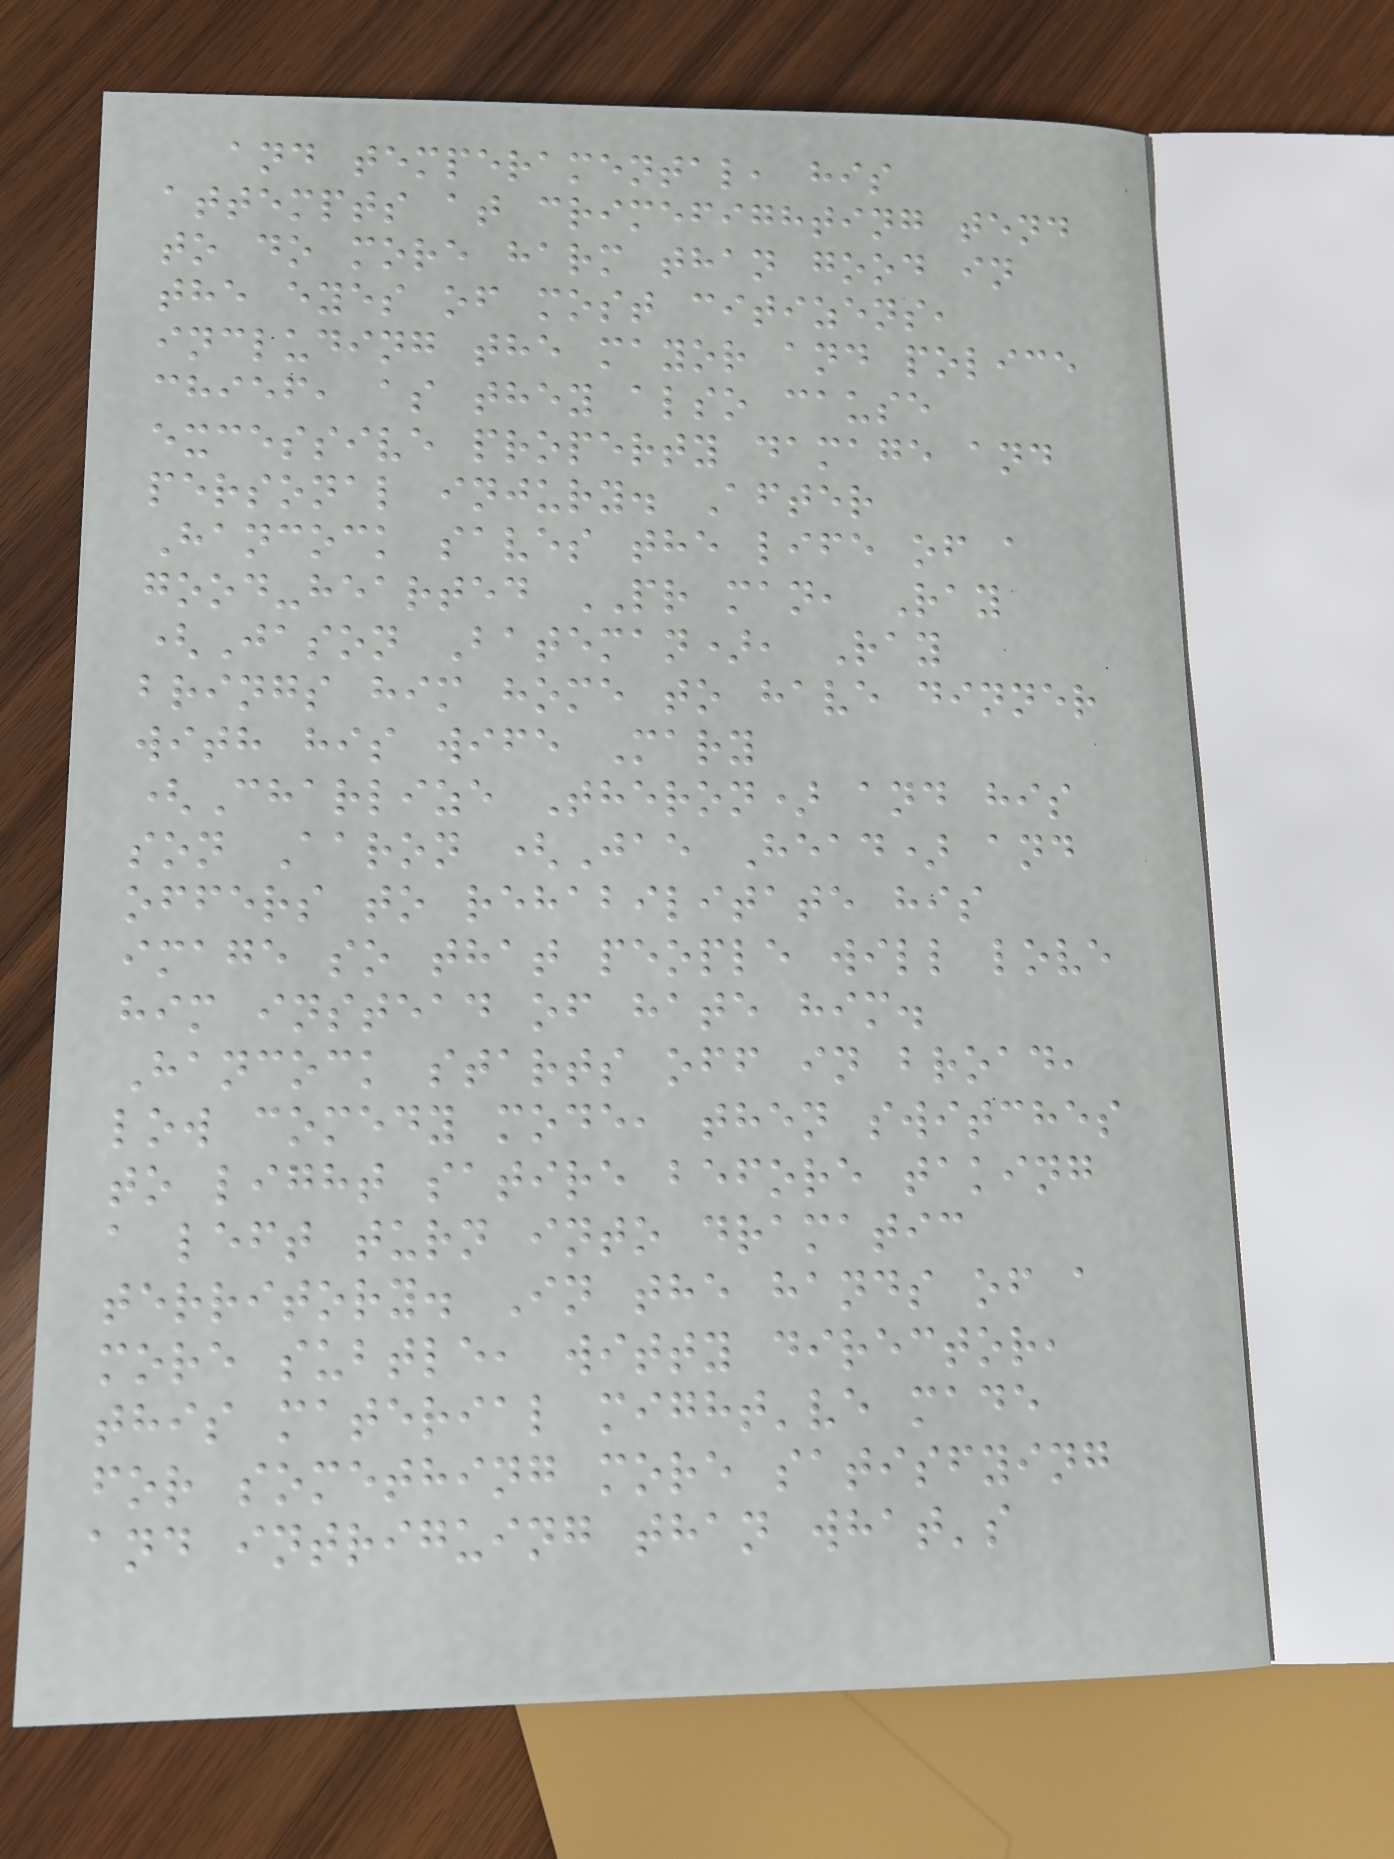and temperamental, his
attempts at crimefighting tend
to do more harm than good in
the eyes of most citizens,
including the mayor and police
chief, as they also cause
excessive property damage and
personal injury. After
Hancock saves the life of a
good-hearted PR man, Ray
(Jason Bateman), Ray
brings him home to have dinner
with his wife Mary
(Charlize Theron) and his
son Aaron (Jae Head) and
offers to rehabilitate his
image so that people will love
him instead of hate him.
Hancock starts off in broad,
low comedy mode, then switches
to light satire before taking
a left turn into dramatic
territory. In the hands of a
more subtle, witty director,
this material might've made
for something more satisfying
and intriguing than what's
